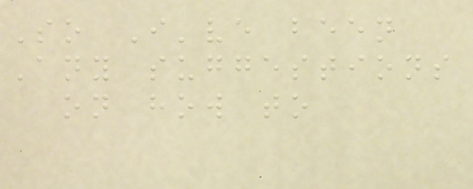So I've been
Any suggestions
on how to
